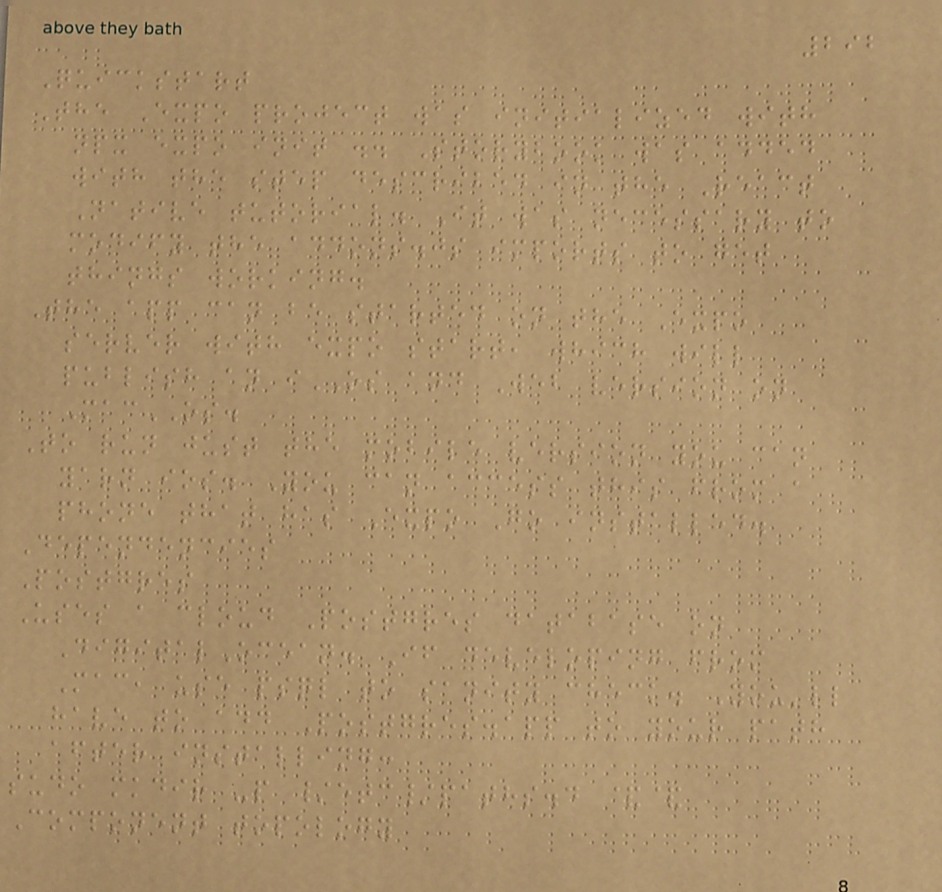292
Quickstart
The Expo project was initialized with
npx expo init .. Storybook was added
with the step described in the React
Native tutorial. It was necessary to
modify the addons.js imports to get
things working.
The app can be started on the Expo
server with expo start, which will
publish an iOS and Web version on
MacOS.
To run just the mobile version you can
yarn ios. You can access this from a
phone that has Expo Go installed.
Dependencies
Postgres
Uses a cloud Postgres database on
DigitalOcean. If developing from
Mac, use psql to sanity check. You'll
have to add Postgres.app to your path
after installing:
sudo mkdir -p /etc/paths.d &&
Component topology
